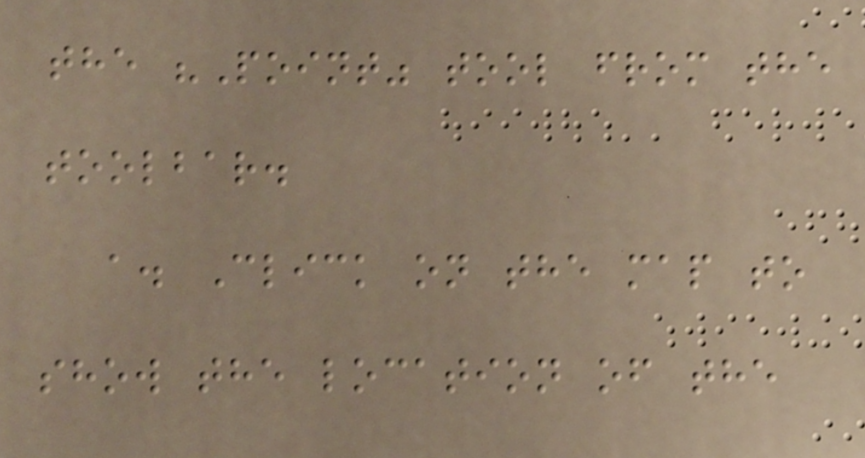the "Point" tool from the
toolbar.
a. Click on the map to
show the location of the
